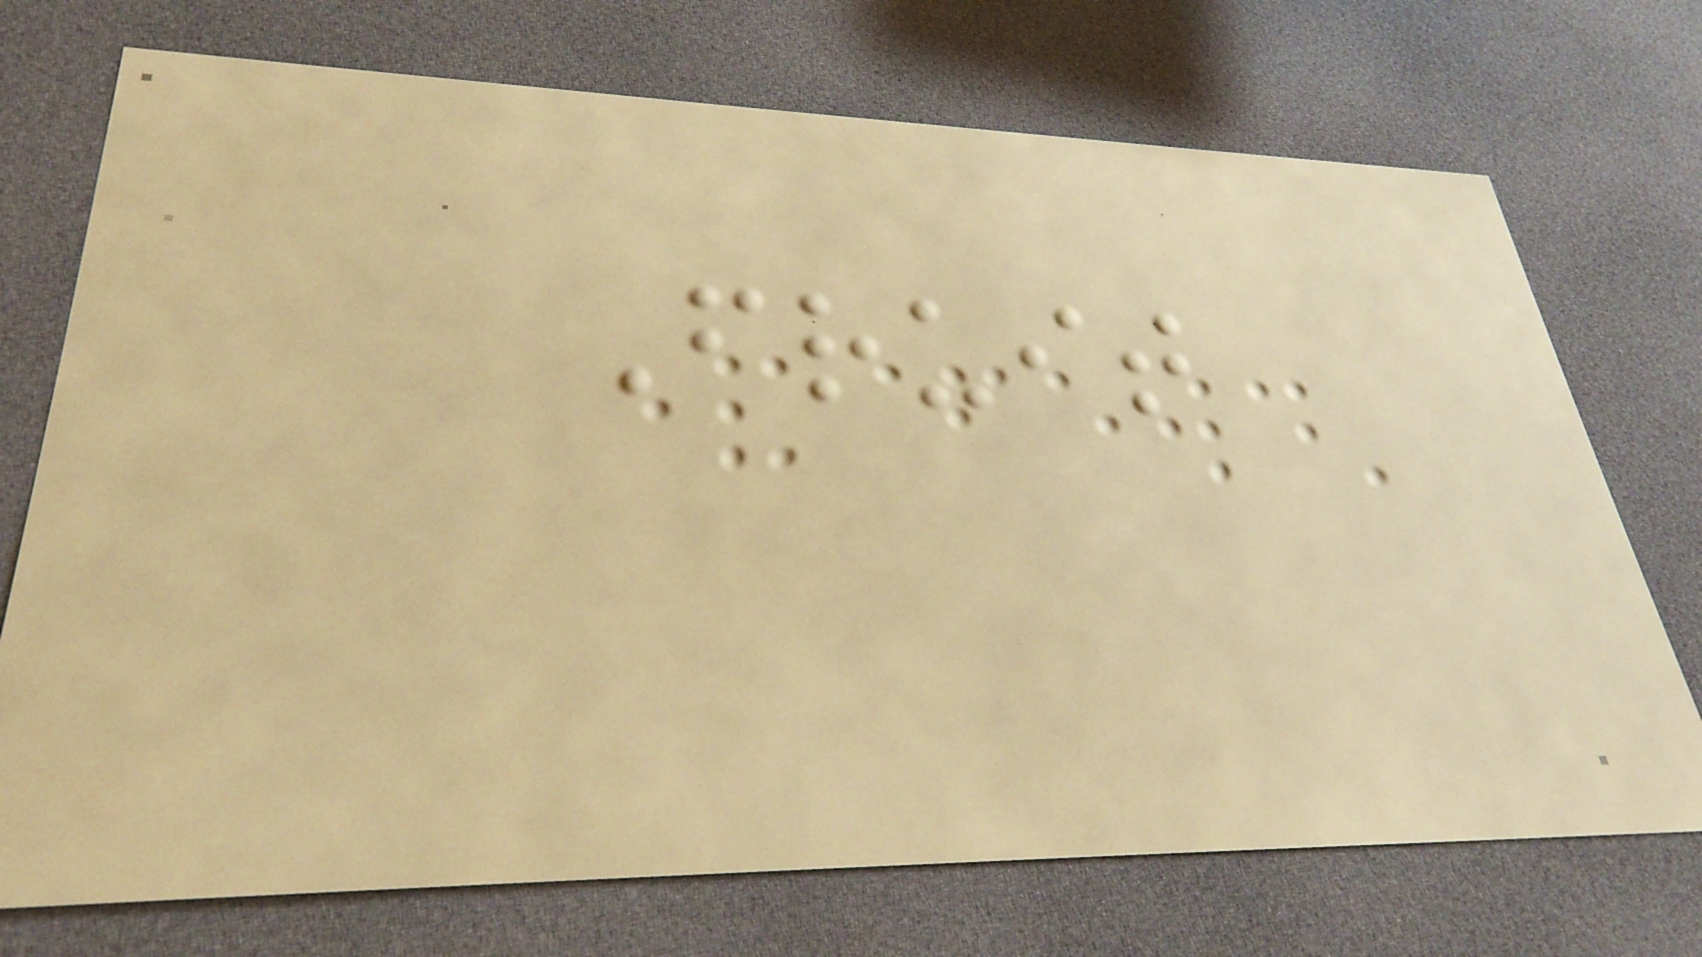Fruit
